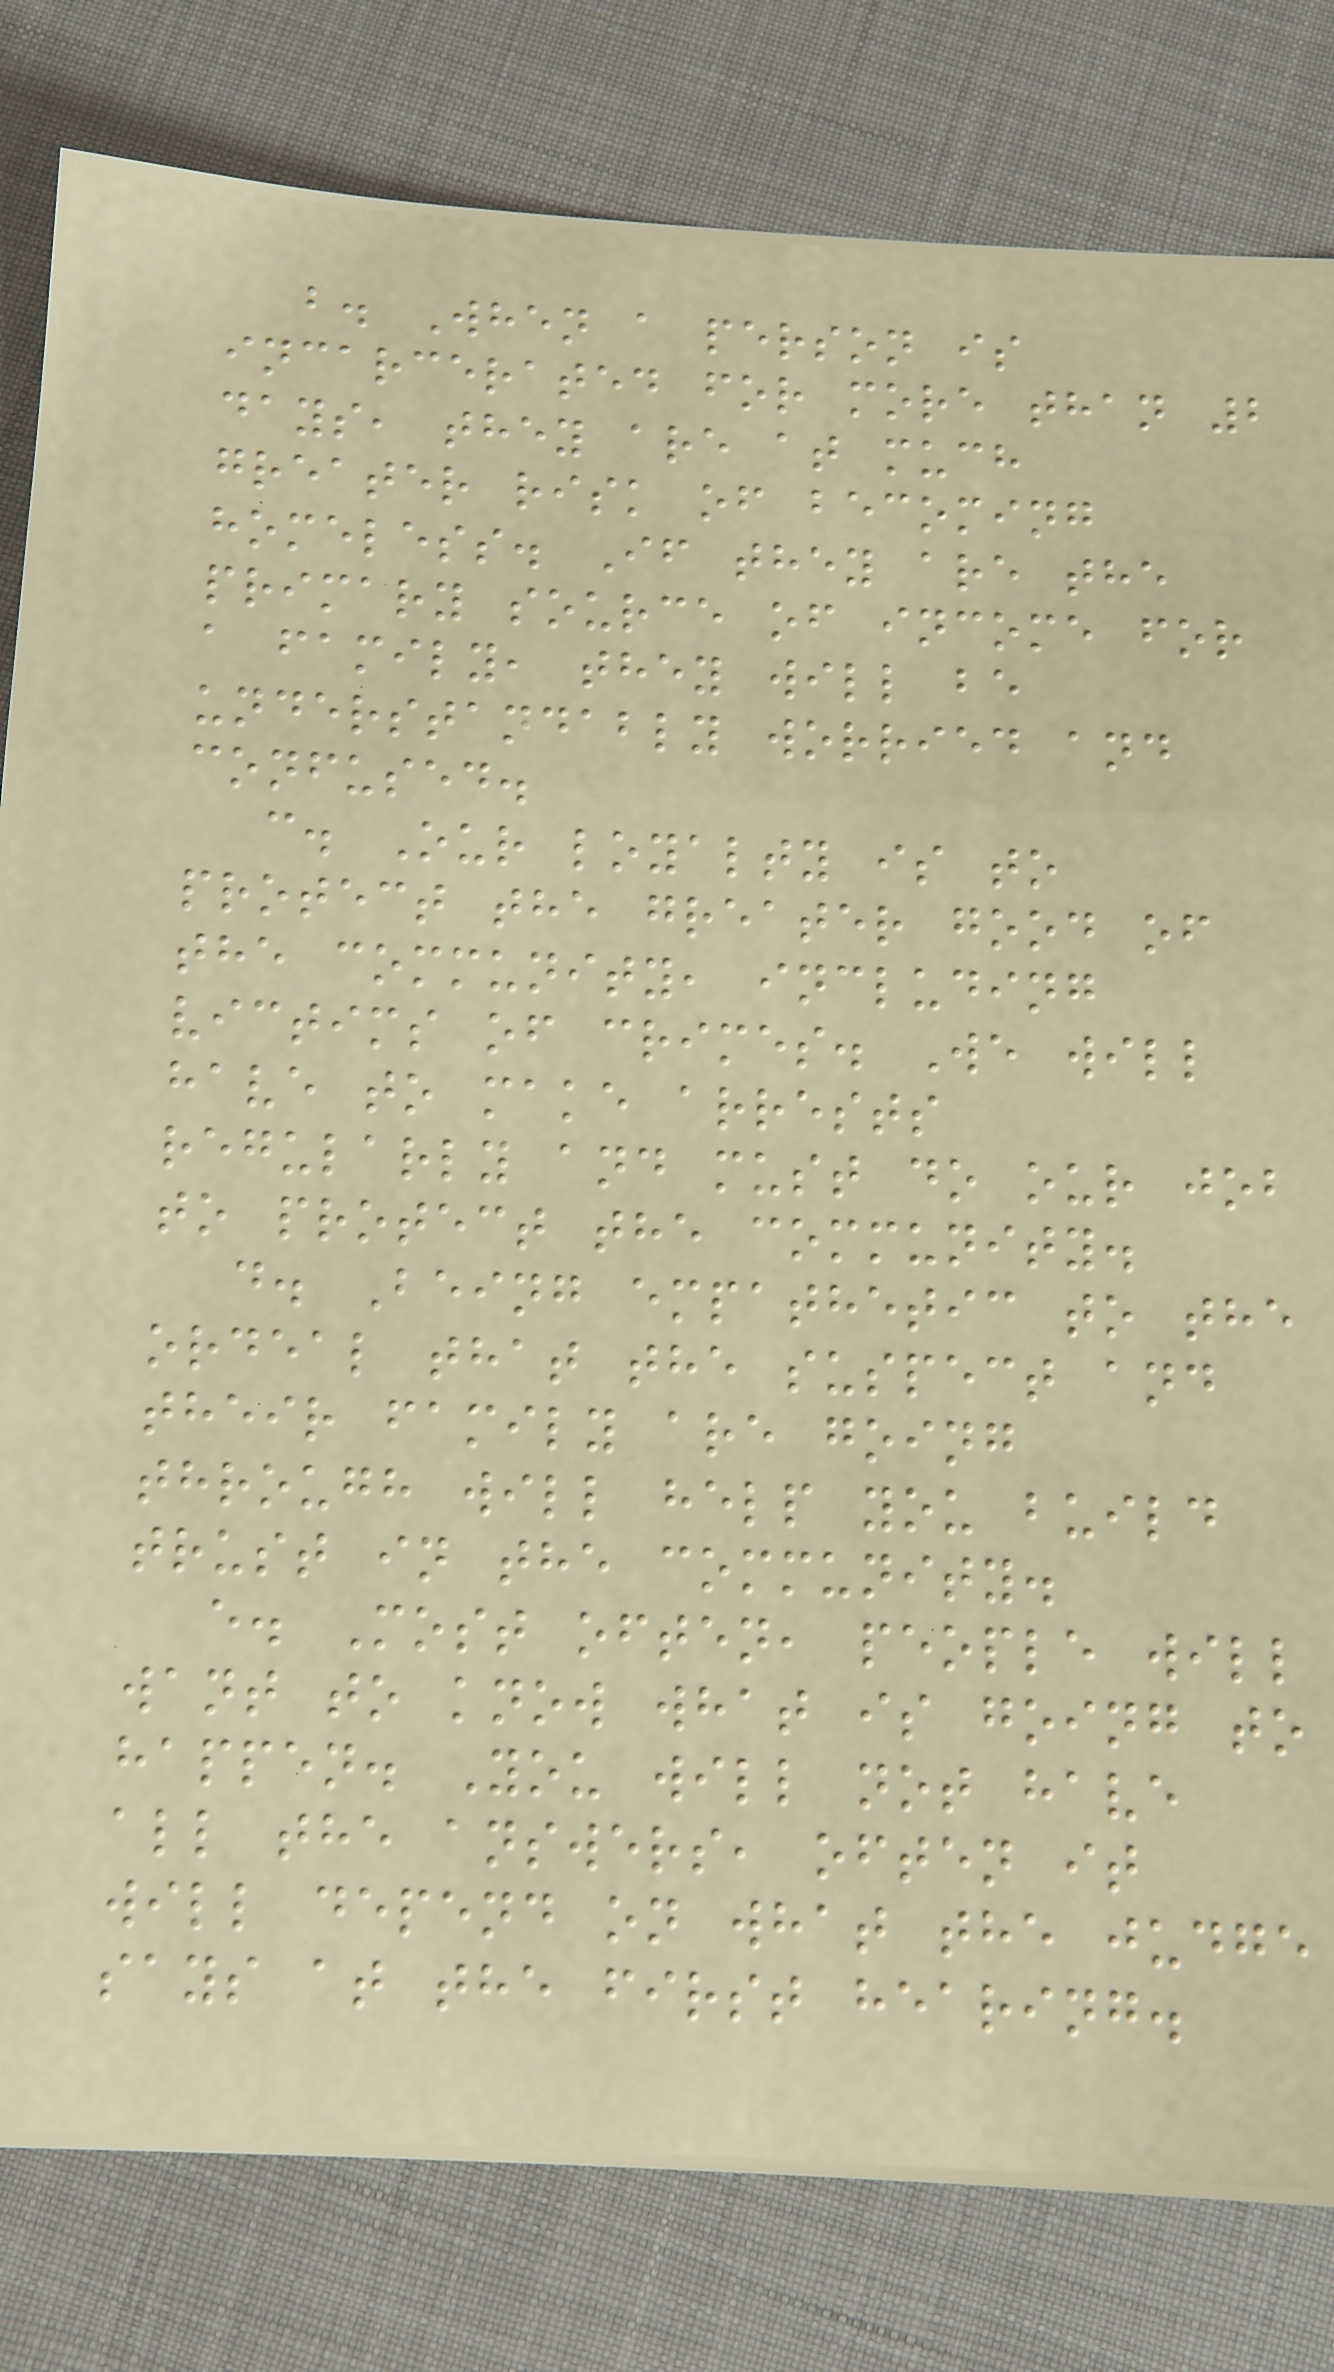b. When a person is
incarcerated for more than 2
days, they are at much
greater risk of becoming
homeless. If they are the
primary source of income for
a family, they will be
understandably worried and
confused.
c. Our loyalty is to
protect the greater good of
the community, including
victims of crimes. We will
have to make arrests
regularly and must do our job
to protect the community.
d. Being empathetic to the
ordeal that the suspect and
their family are going
through will help you build
trust in the community.
e. Most often, people will
want to know what is going to
happen. You will not have
all the answers, often it
will depend on what the judge
says at the first hearing.
